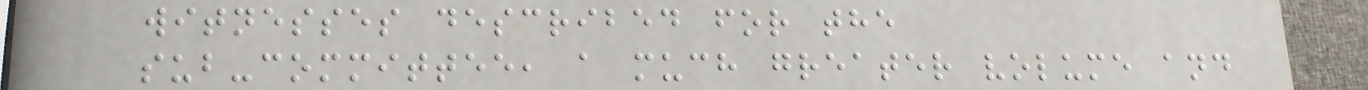witnesses described for the
sub-committee, a much greater volume and
